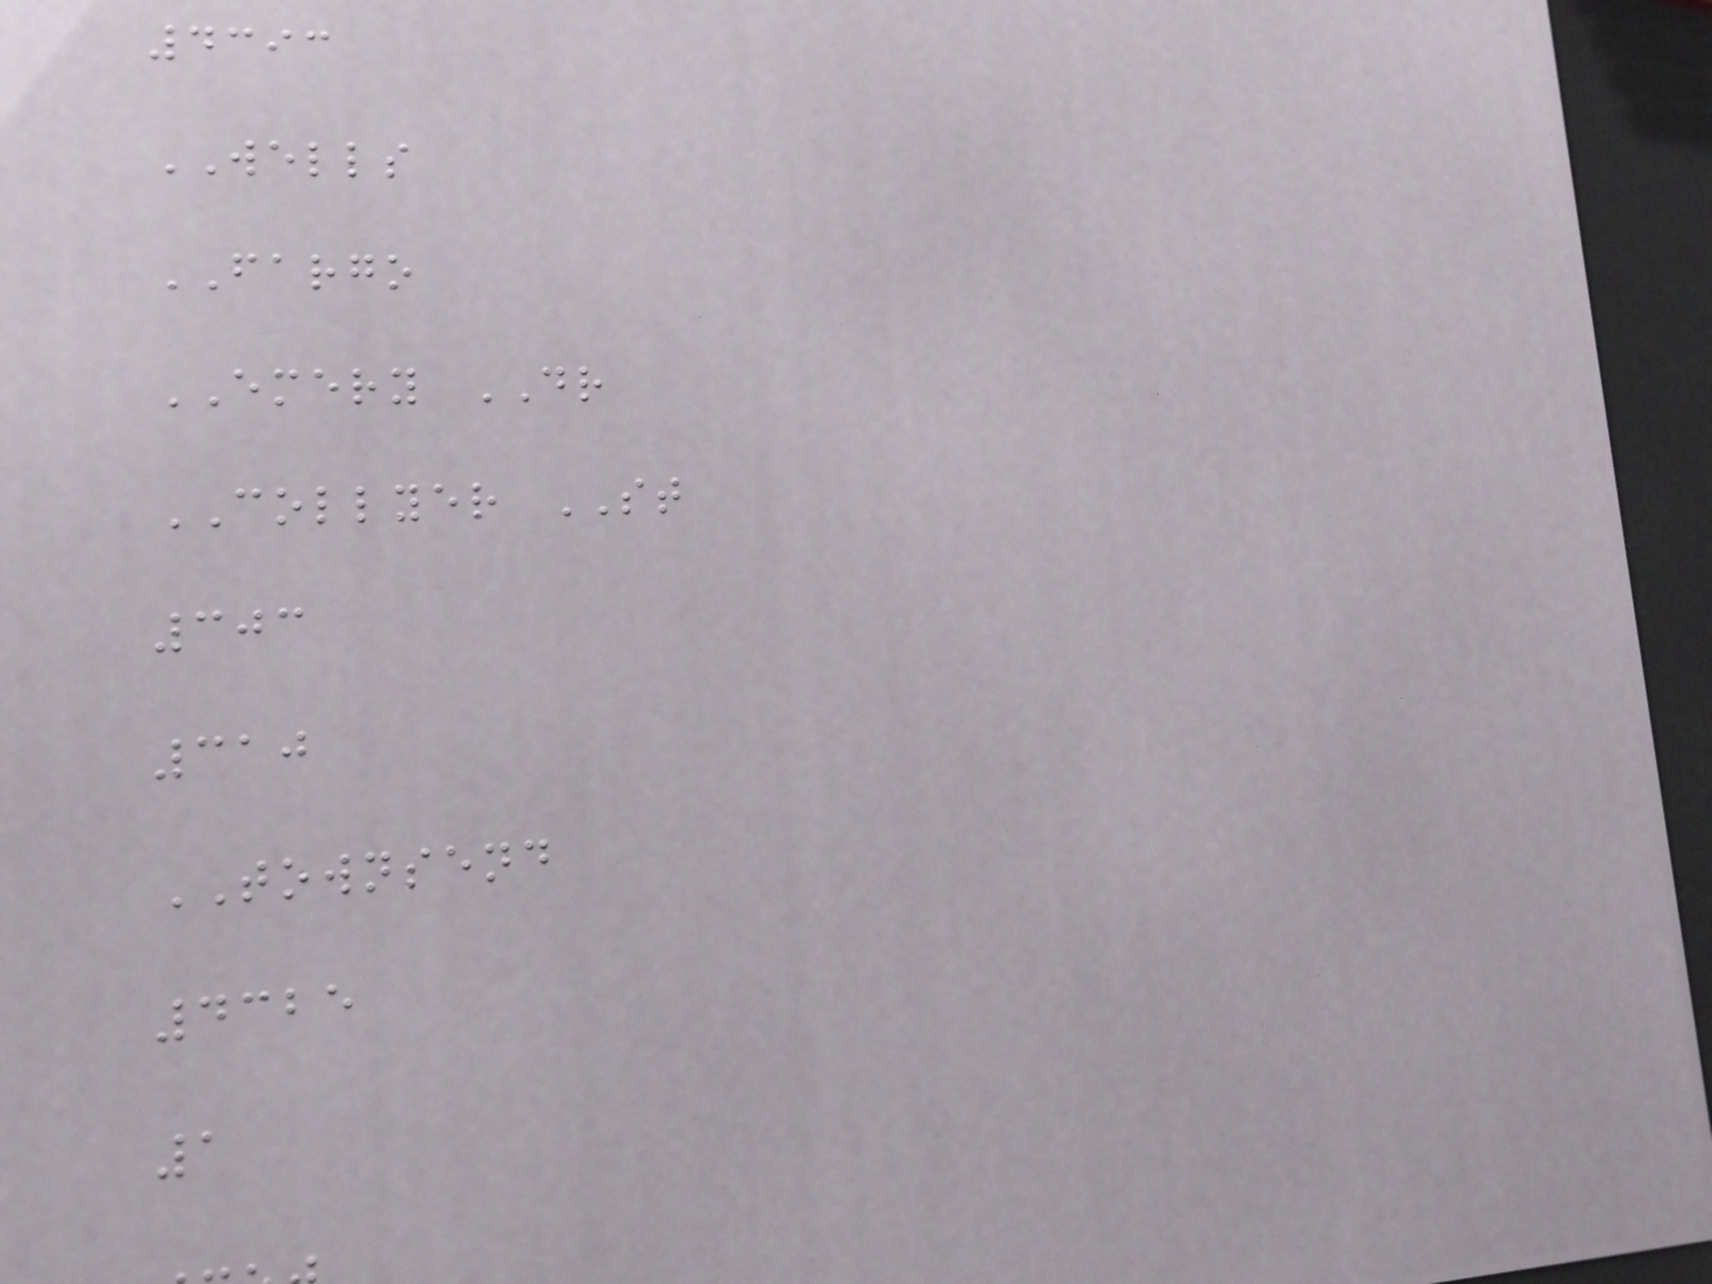4393
WELLS
FARGO
EMERY DR
COLLYER ST
303
310
TOWNSEND
4325
1
